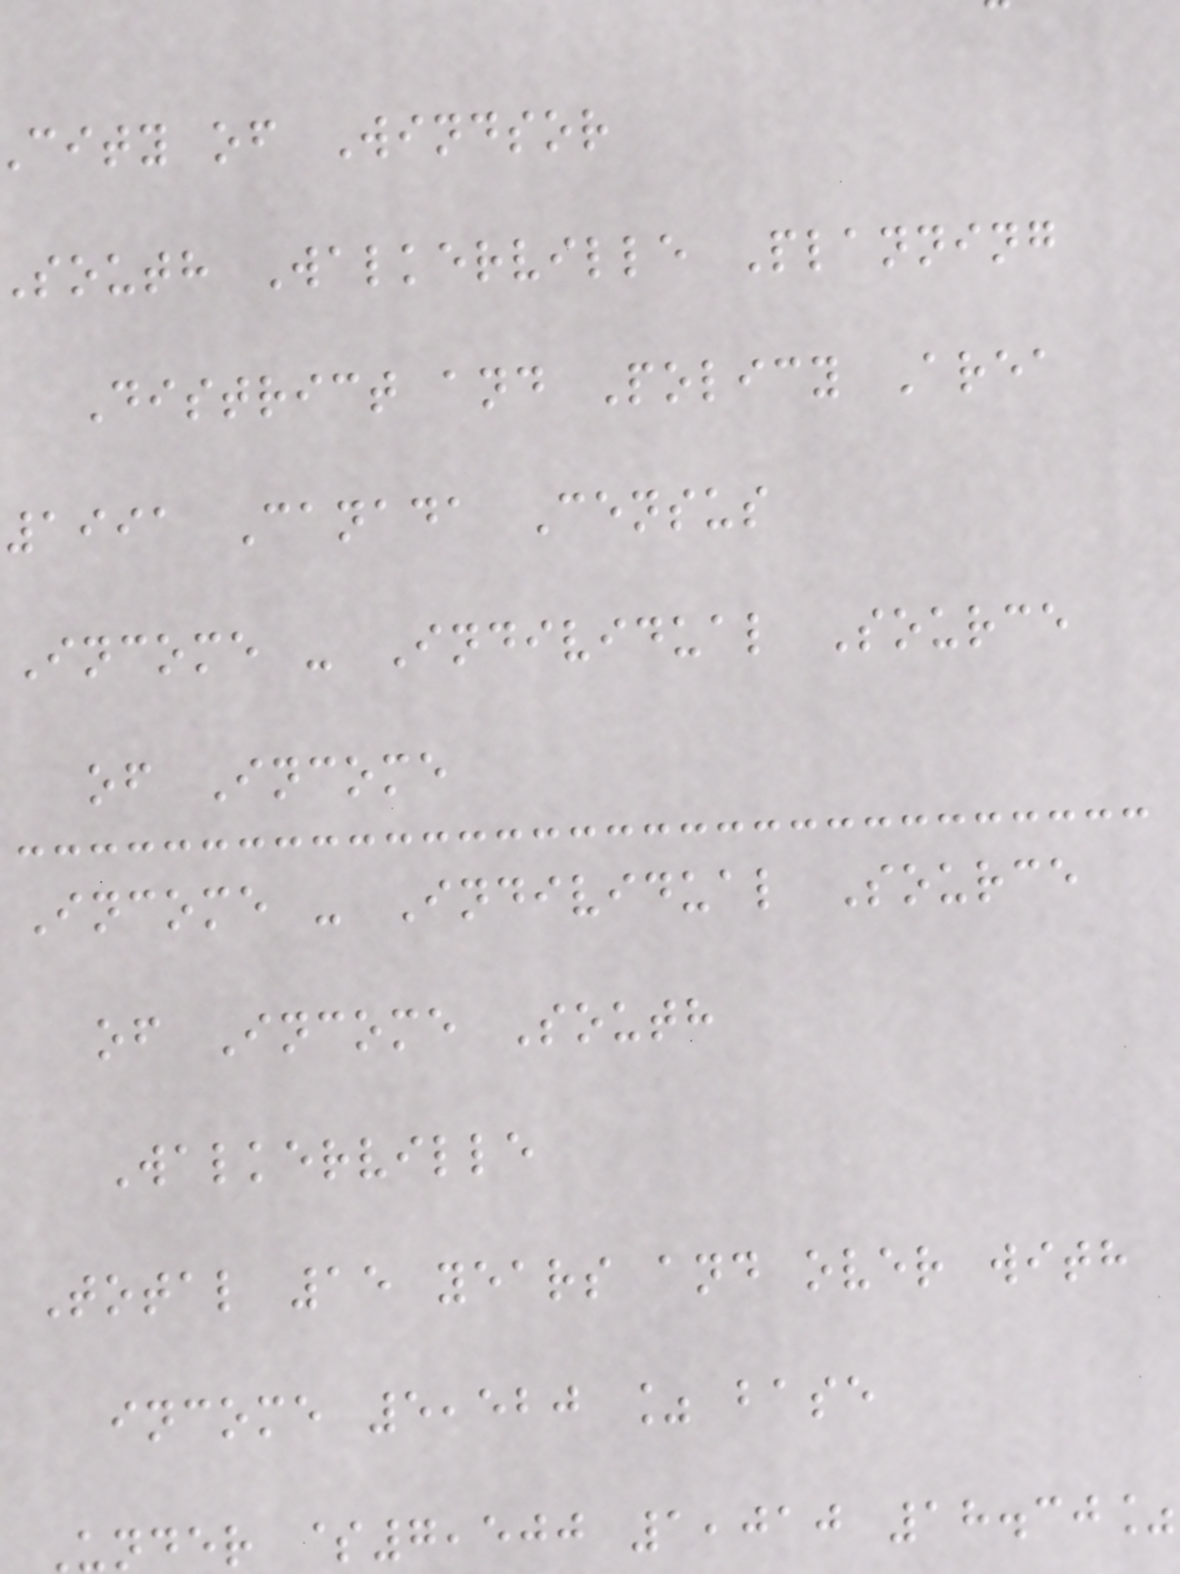city of Windsor
south Walkerville Planning
District and Policy Area
1991 Canada Census
Income - Individual Source
of Income
Income - Individual Source
of Income South
Walkerville
Total 15 years and over with
income 5,520 % base
under $7,500 1,010 18.30%
